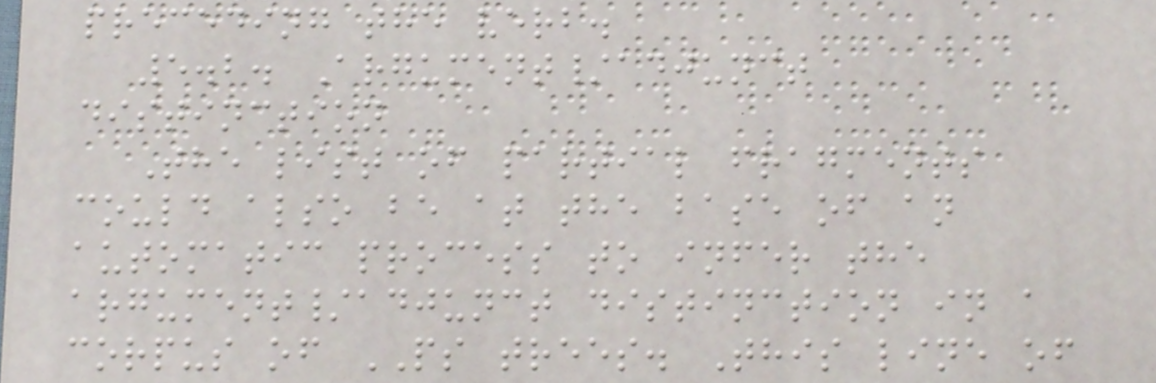preceding the verb.
5.2. Argument/adjunct
distinction
The list of partial fragments
could also be at the base of an
automatic process to infer the
argument/adjunct distinction in a
corpus of PS trees. This line of
